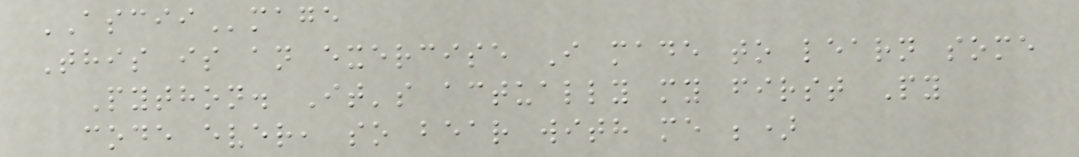ASCIImage
This is an exercise I made to learn some
Python. It's actually my first Py
code ever, so bear with me ;)
